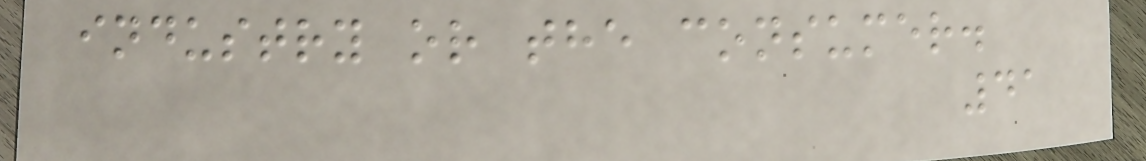industry or the consumer.
41
